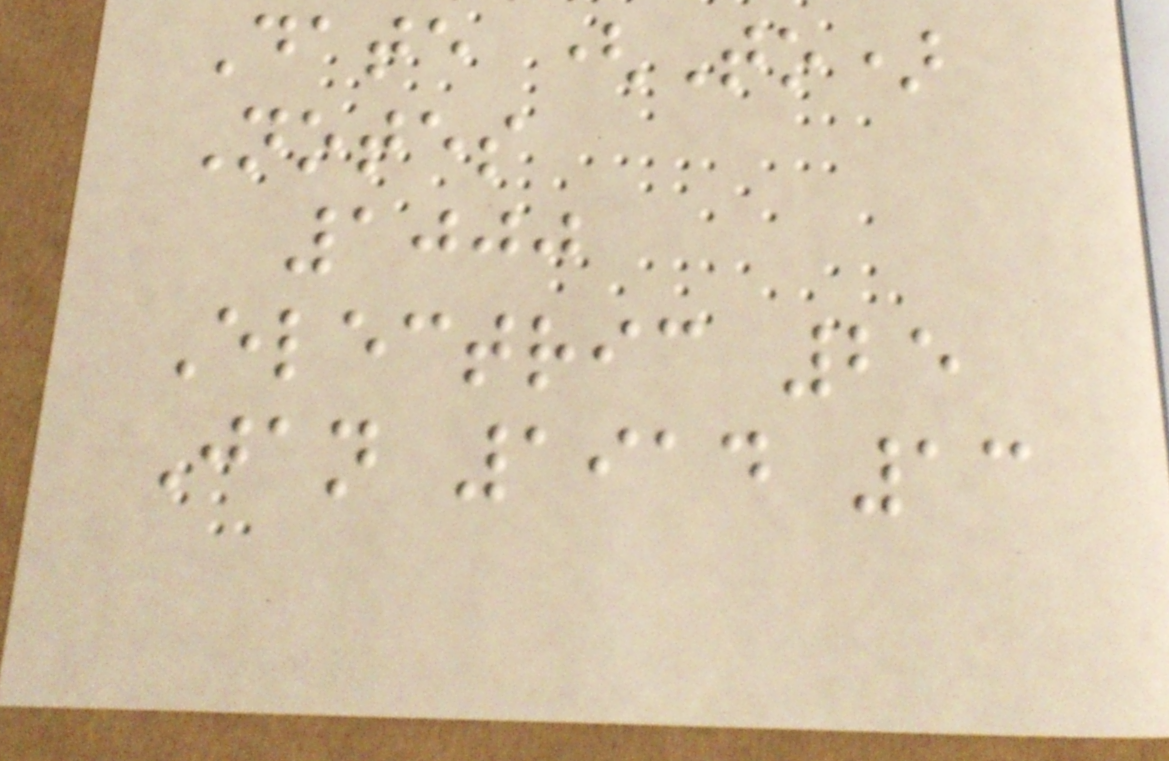Date (To)
Notes
1000
Electric 25
Jan 1914 13
